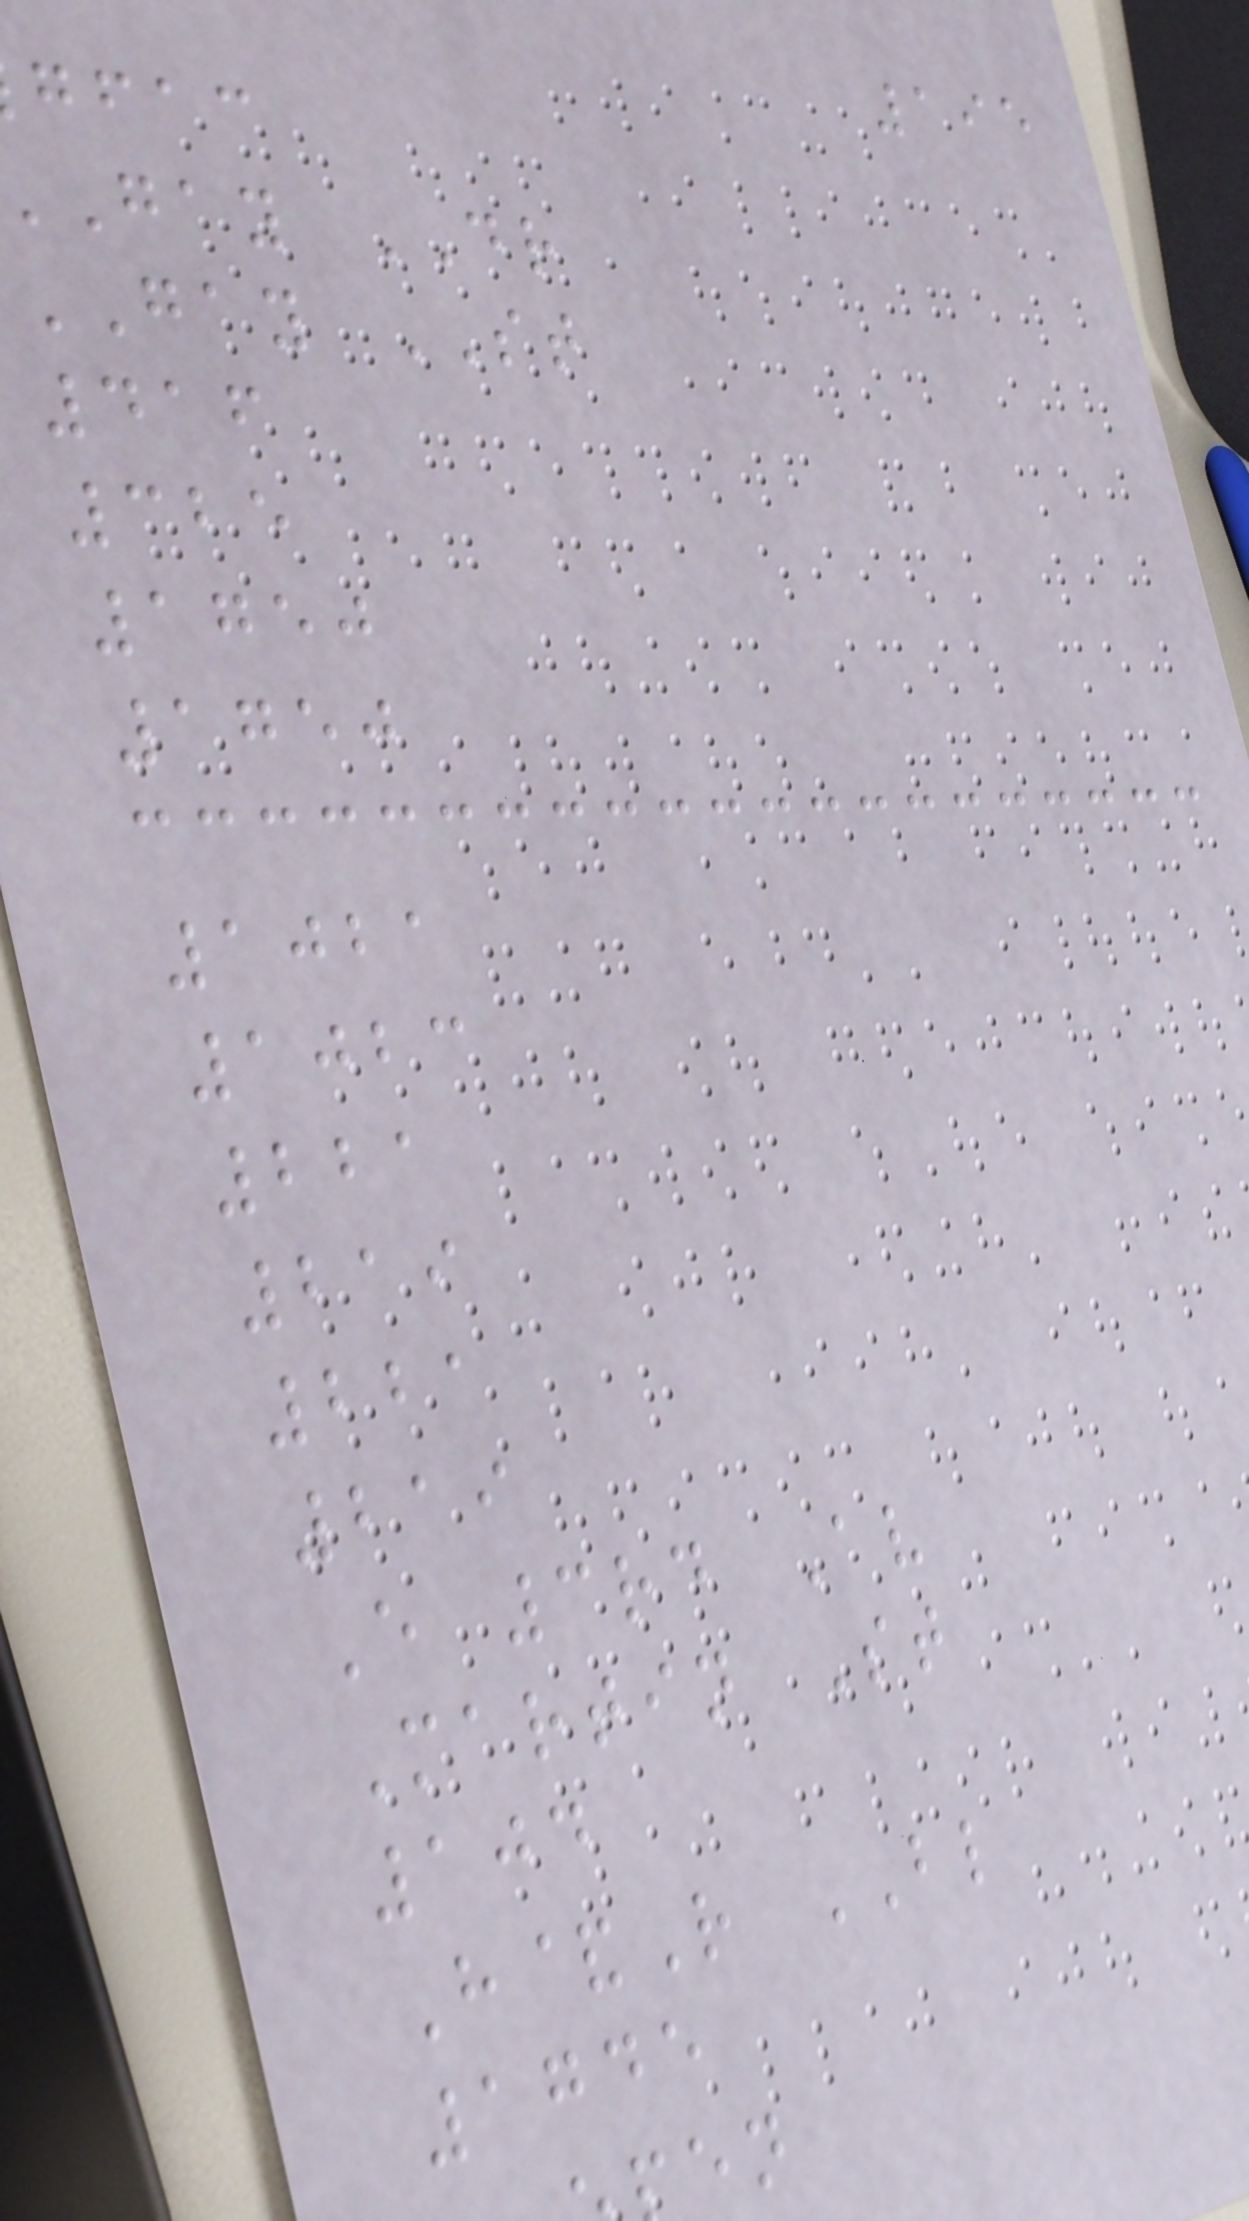195
gfac
gay DR
GAY ST
416
325
1750
1750
1021
1023
221
219
221
219
E 3rd Av
Martin St
104
H&R BL
1745
